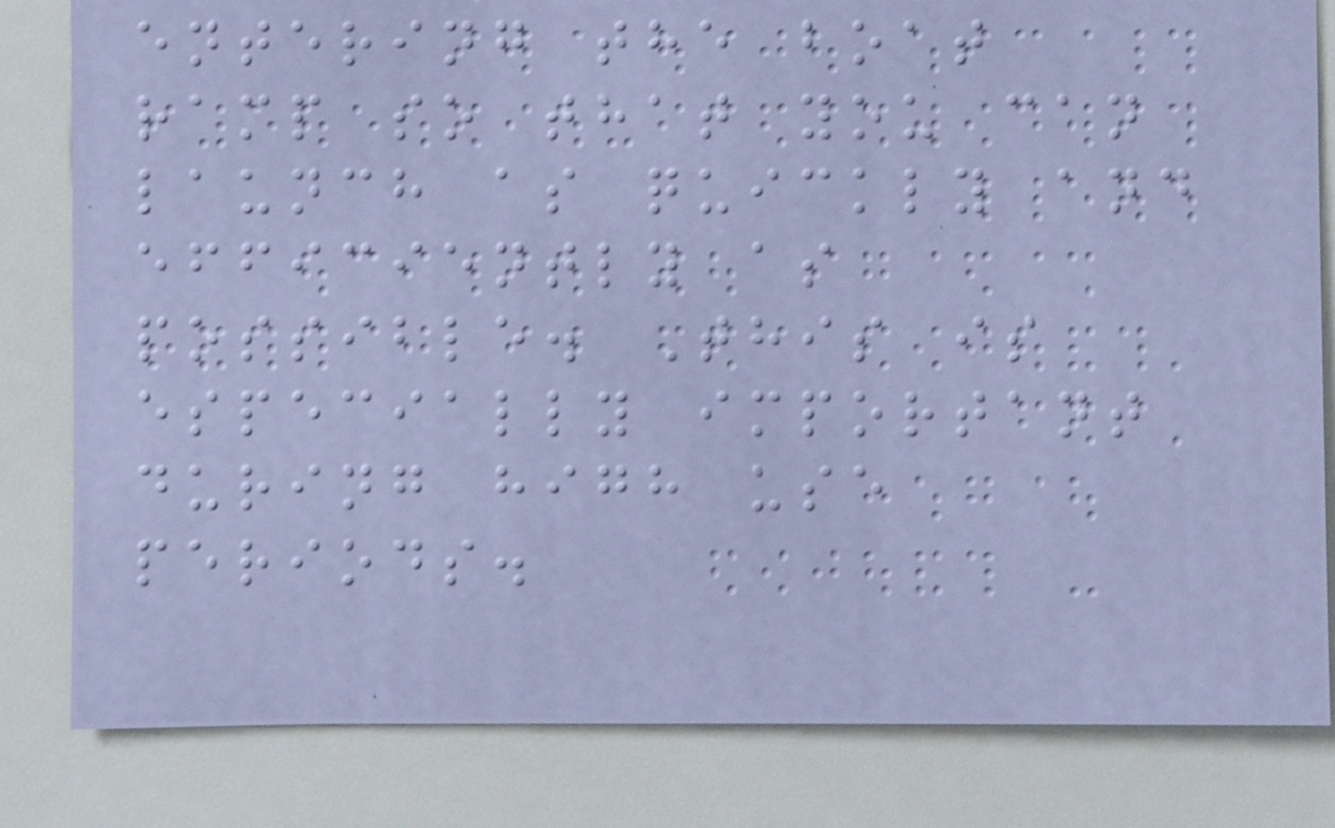entering the boat
ramp so that you can
launch as quickly and
efficiently as
possible. This is
especially important
during high use
periods.
